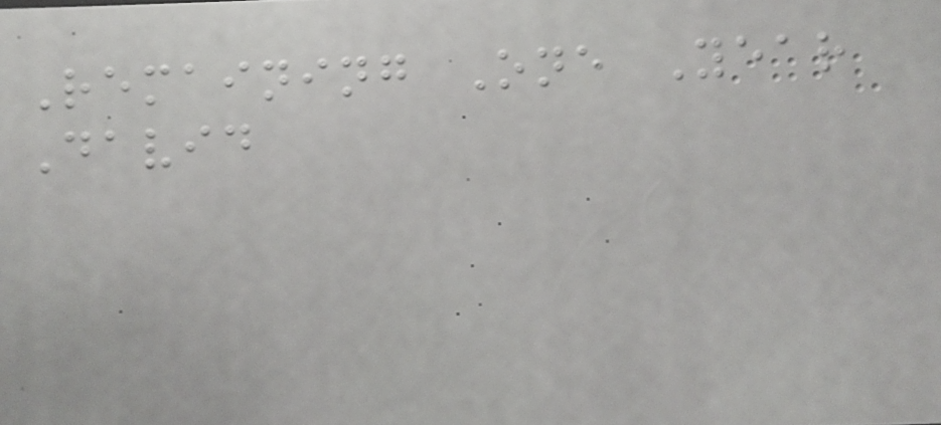Remaining One Year
David
